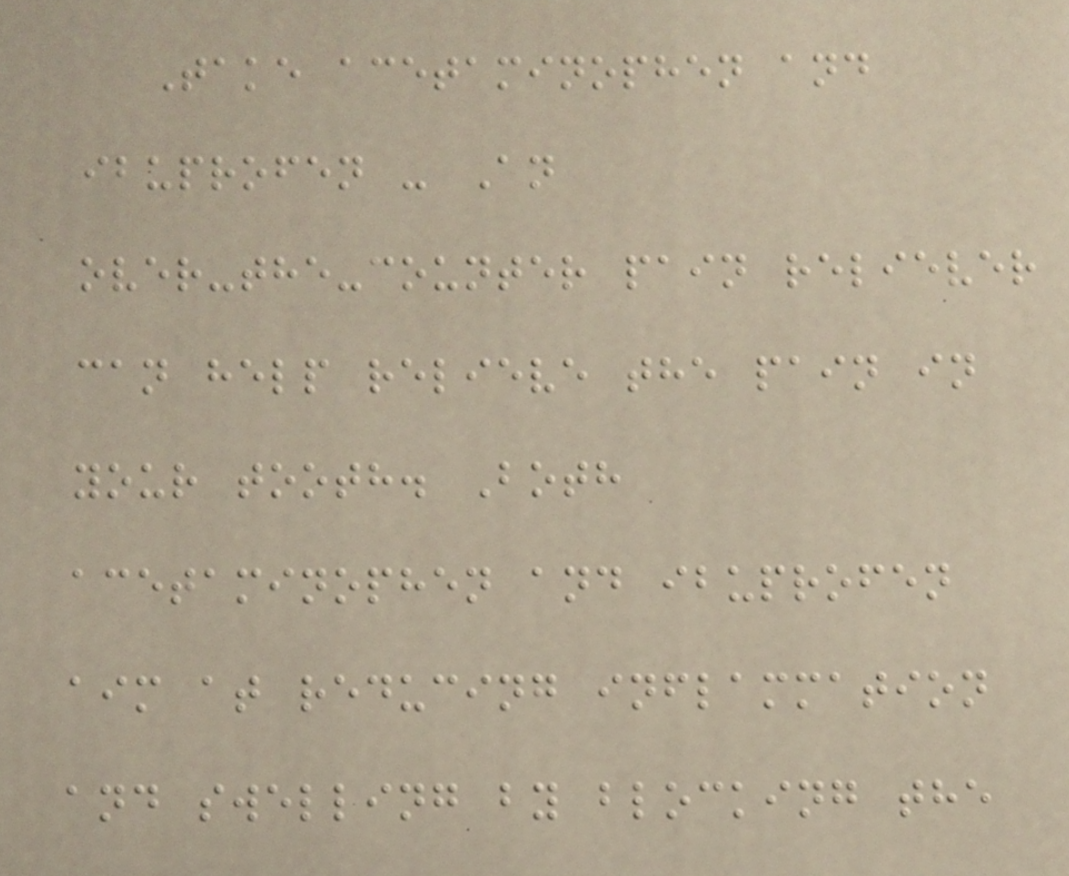Take acetaminophen and
ibuprofen - An
over-the-counter pain reliever
can help relieve the pain in
your tooth. Both
acetaminophen and ibuprofen
aim at reducing inflammation
and swelling by blocking the
